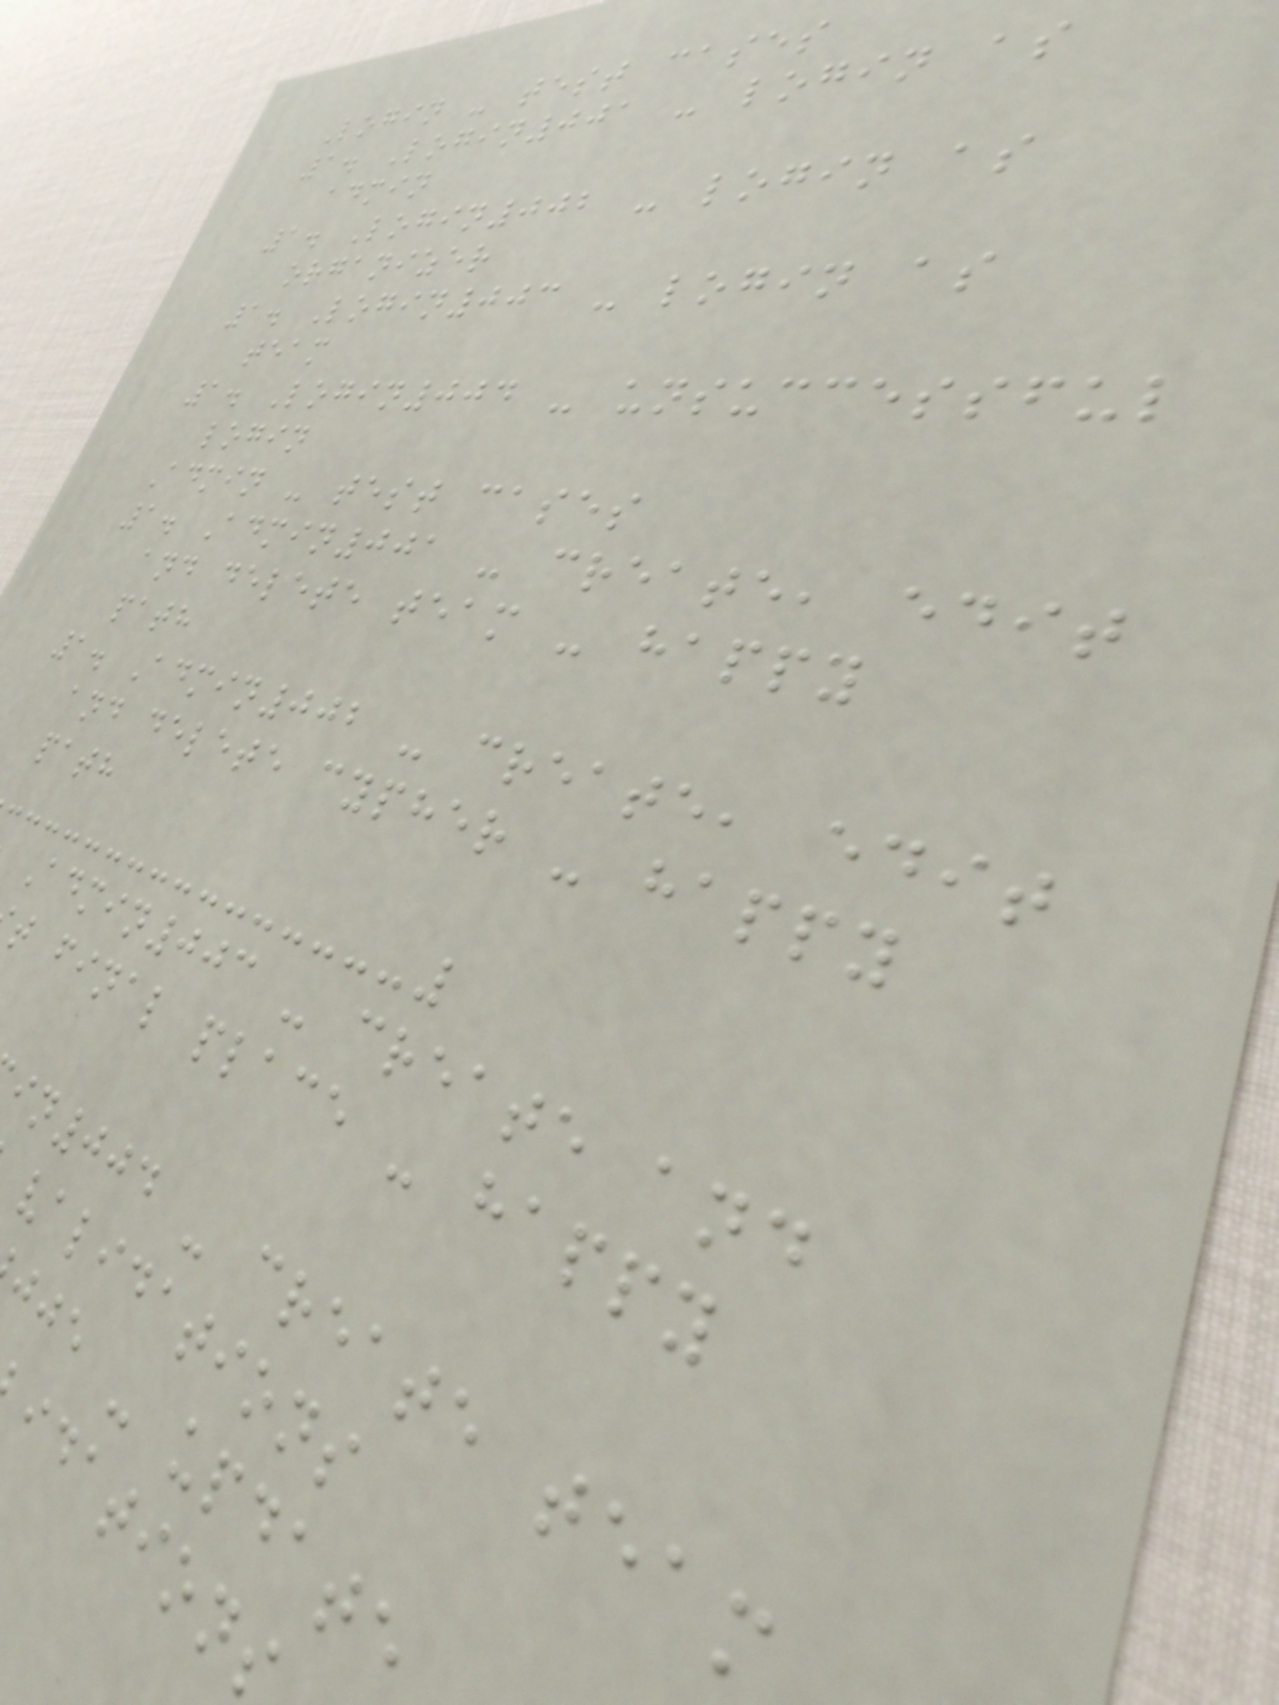Login - test cases
1. Login001 - login as
admin
1. Login002 - login as
organizer
1. Login003 - login as
team
1. Login004 - unsuccessful
login
Admin - test cases
1. Admin001 - create, edit
and delete team - happy
path
1. Admin002 - create, edit
and delete cypher - happy
path
Admin003 - create and
t final place - happy
in004 - create team
validations
jje - update
